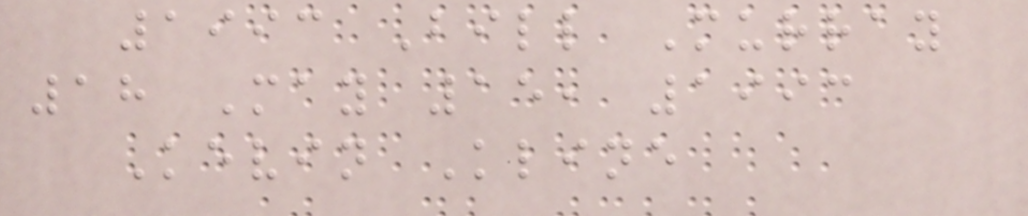1993 Bill Murray
18 May 15, 1993
Kevin Kline
